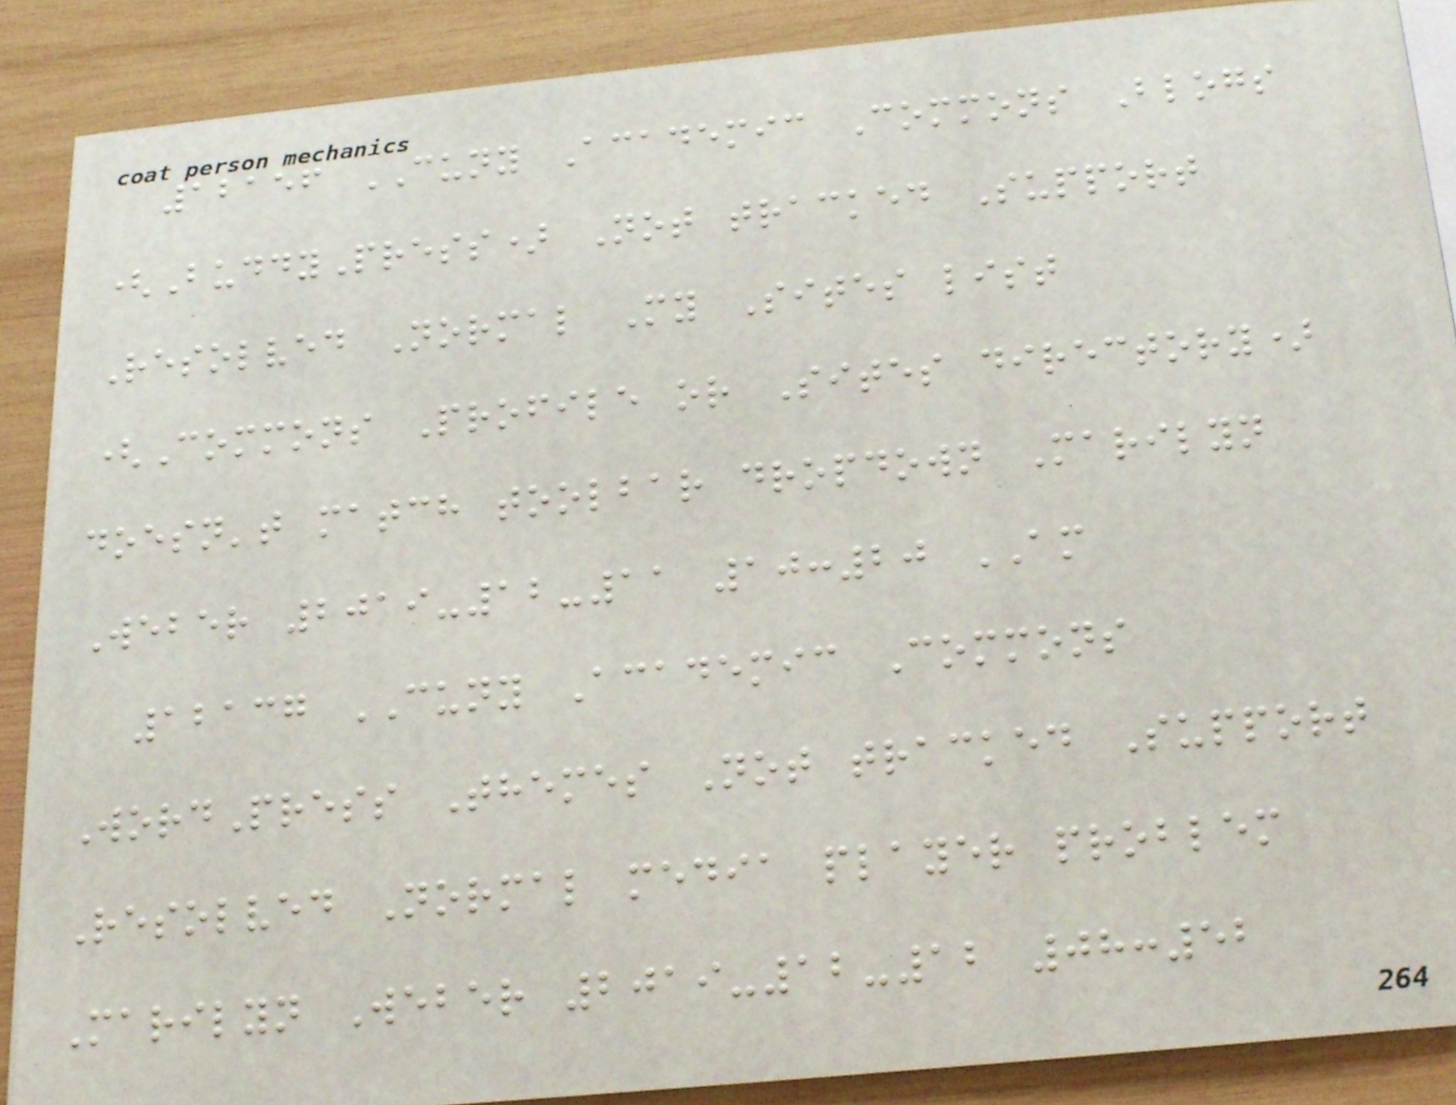12156 CUNY Academic Commons Blogs
(BuddyPress) Not tracked Support
Resolved Normal My Sites list
(Commons Profile or Sites directory)
doesn't match toolbar dropdown Marilyn
Weber 2019-12-11 10:20 AM
12137 CUNY Academic Commons
WordPress Themes Not tracked Support
Resolved Normal media player problem
Marilyn Weber 2019-12-12 08:52
